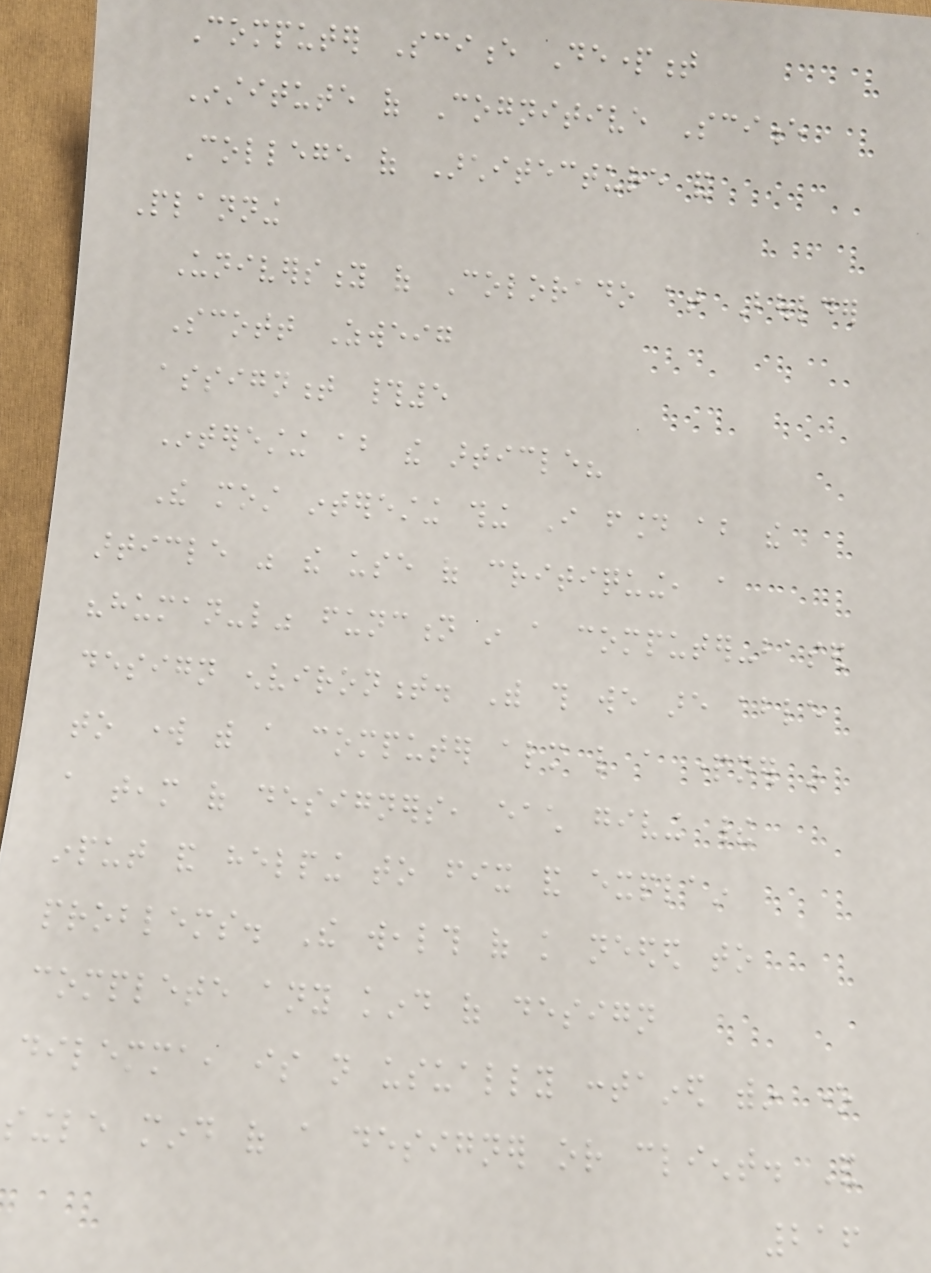Computer Science Department
Institute of Cognitive Science
College of Architecture and
Planning
University of Colorado at Boulder
Scott Zweig
assignment #5
Interesting about the article?
The most interesting thing I found about the
article was the use of critiquing, a
"human-like" function in a computer-based
design environment. With this we are able
to work with a computer almost like a partner in
a team of designers, each giving their
input and helping to fix and explain
problems. The wealth of knowledge needed to
complete any kind of design
dilemma, is not usually contained within one
single mind of a designer or client. And
216
